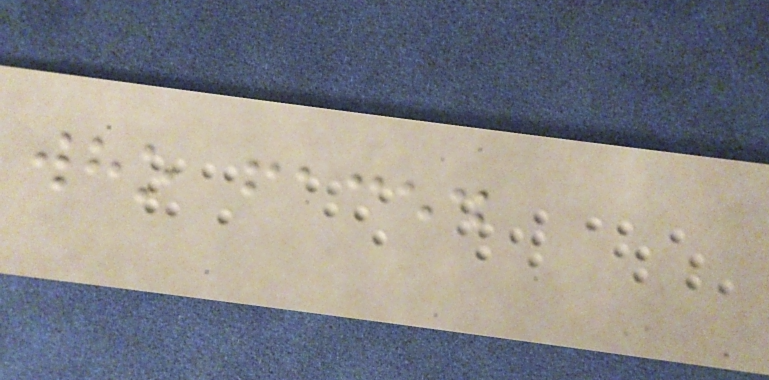who faced
